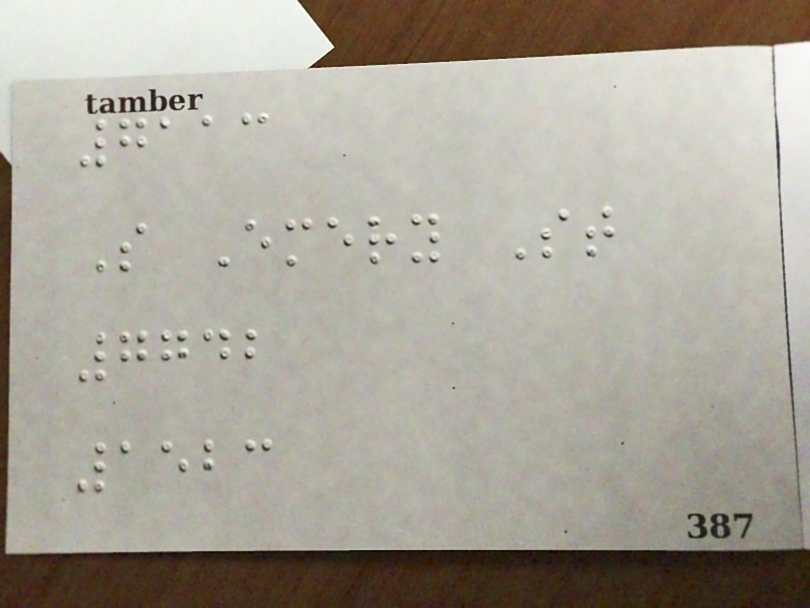7113
S Emery St
7742
1523
